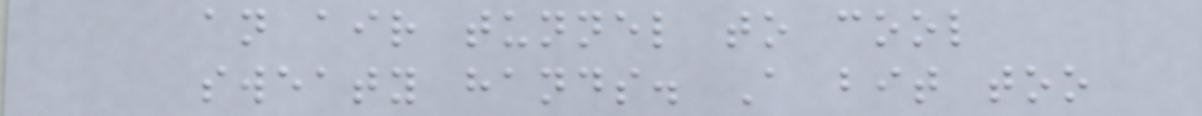an air tunnel to cool
sweaty hands. A bit too
